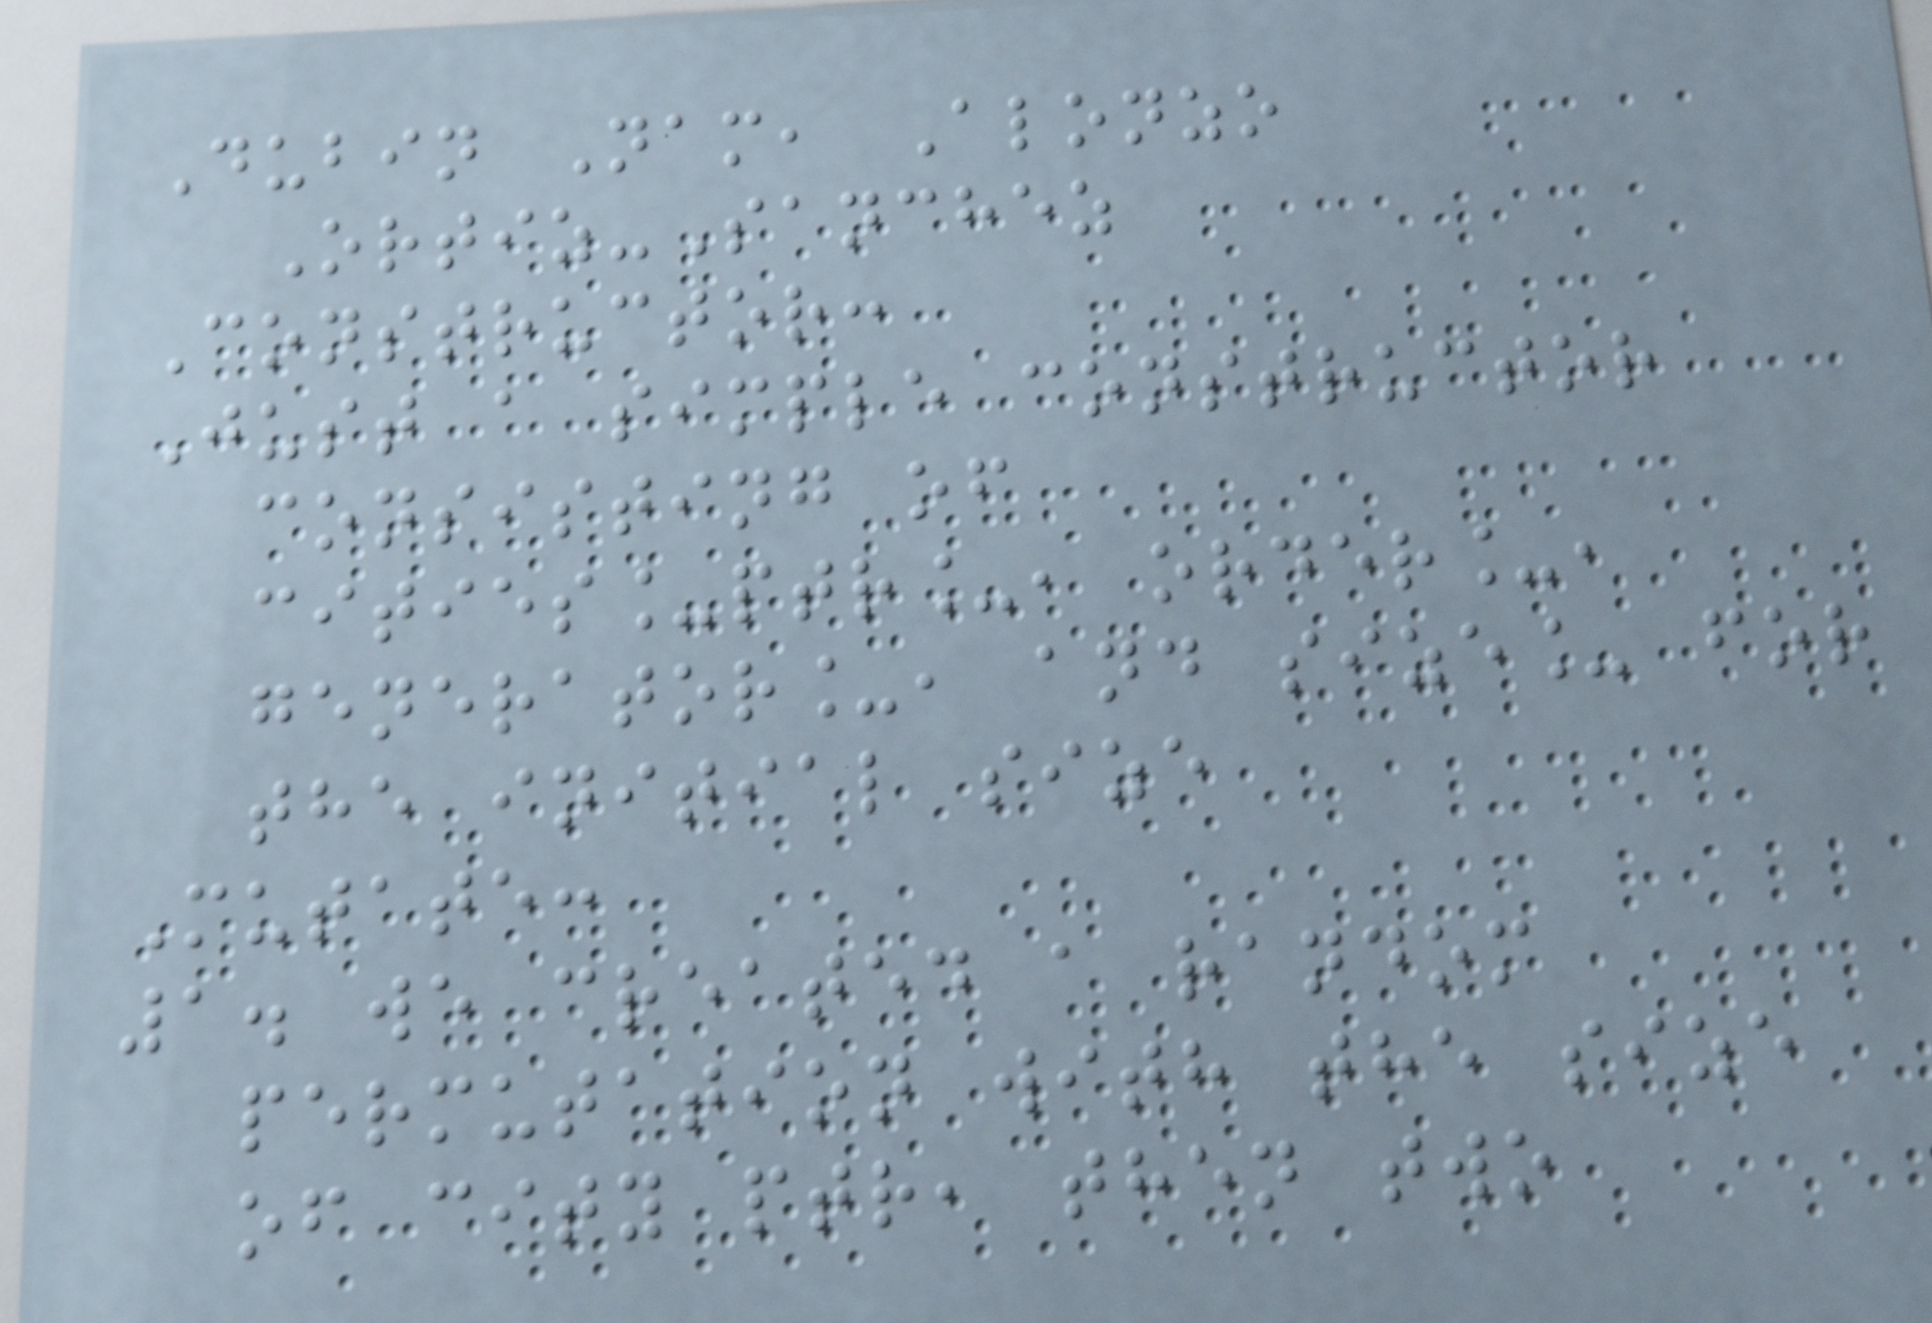Dubin Nam, Alonzo
Ortiz-Sanchez
Constructor:
Just a simple constructor
consisting of
cities_ptr_, order_,
generator_, and size_ for
the initial size
Mutate:
1. we created a random
permutation with the size
of city ptr, then two
